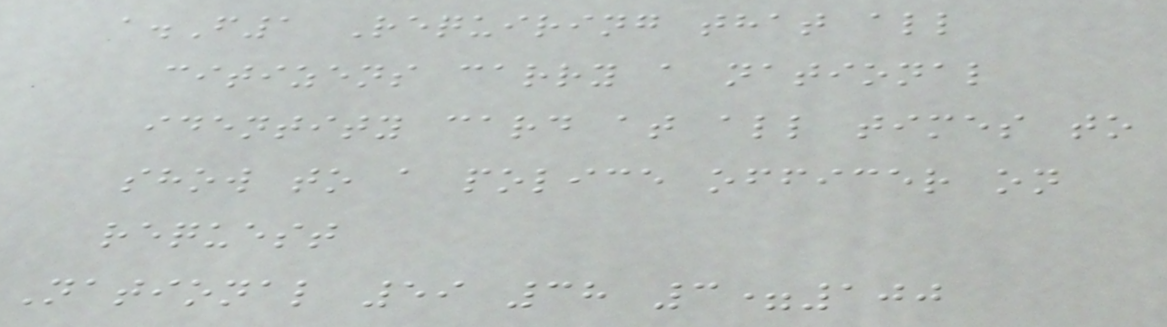a.F1 Requiring that all
citizens carry a national
identity card at all times to
show to a police officer on
request
National 59 38 3=100
